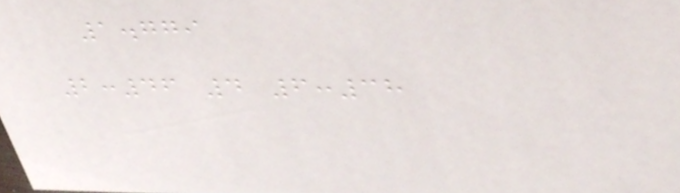1.779
2:46 4 6:38
